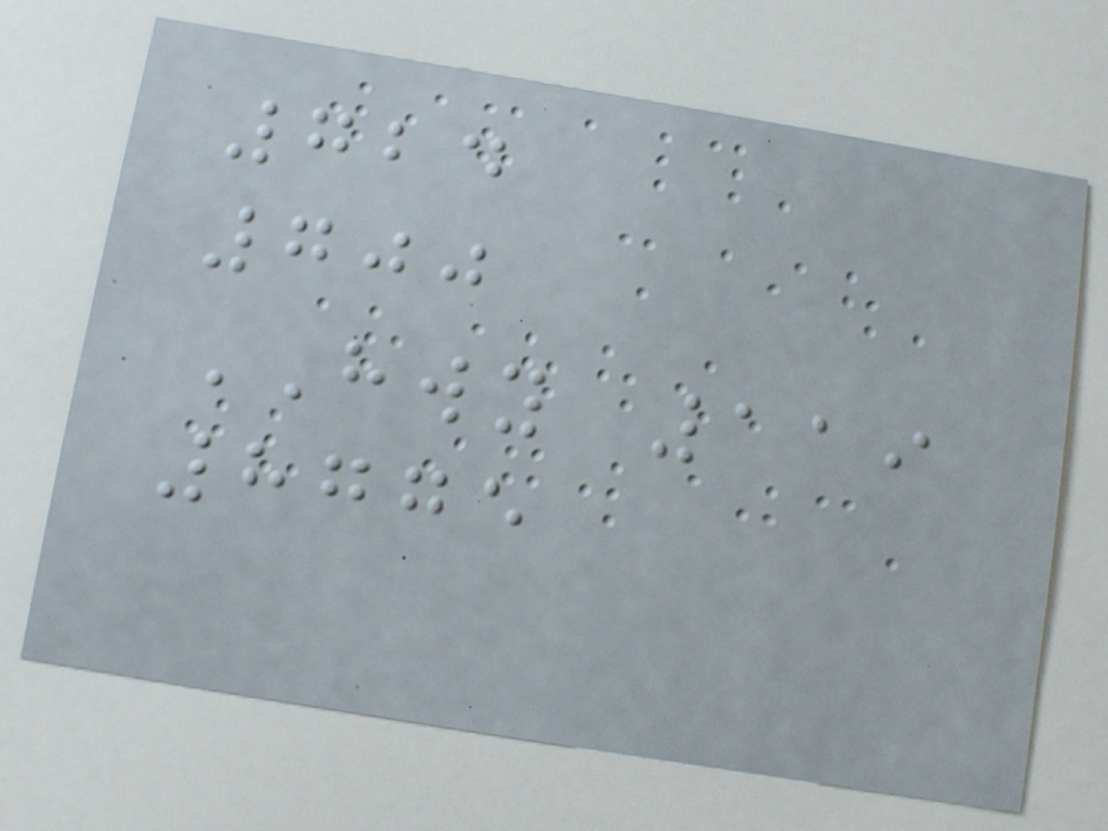724
700
HWY 119
8775
